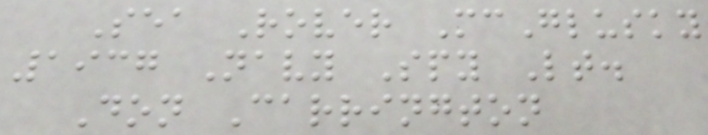Sea Rover McGlusky
1937 Navy Spy Lt.
Don Carrington
